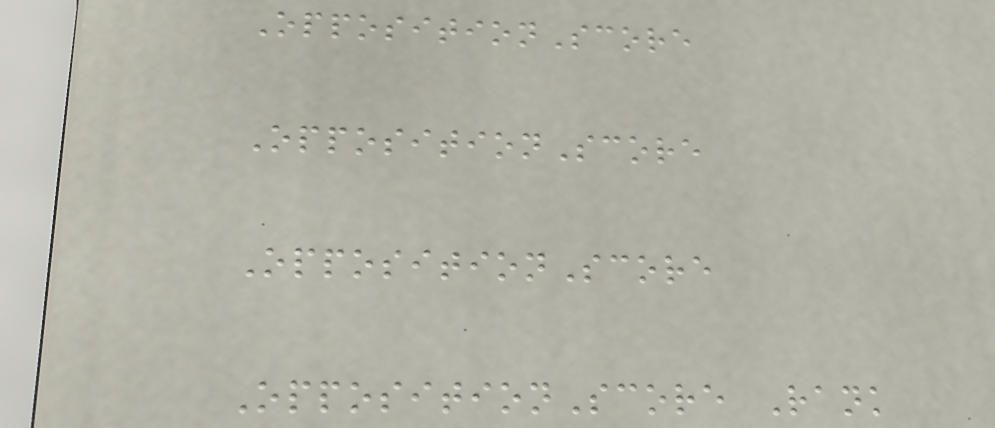OppositionScore
OppositionScore
OppositionScore
OppositionScore Rank
